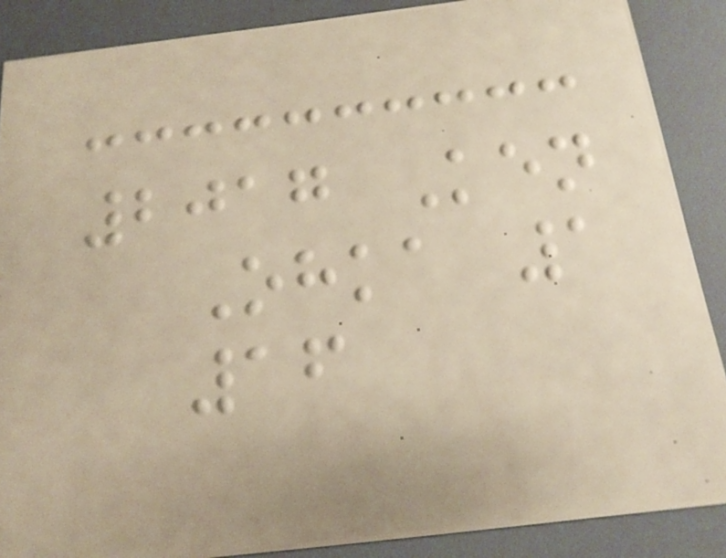2017 Ken
Ohka 1
16
